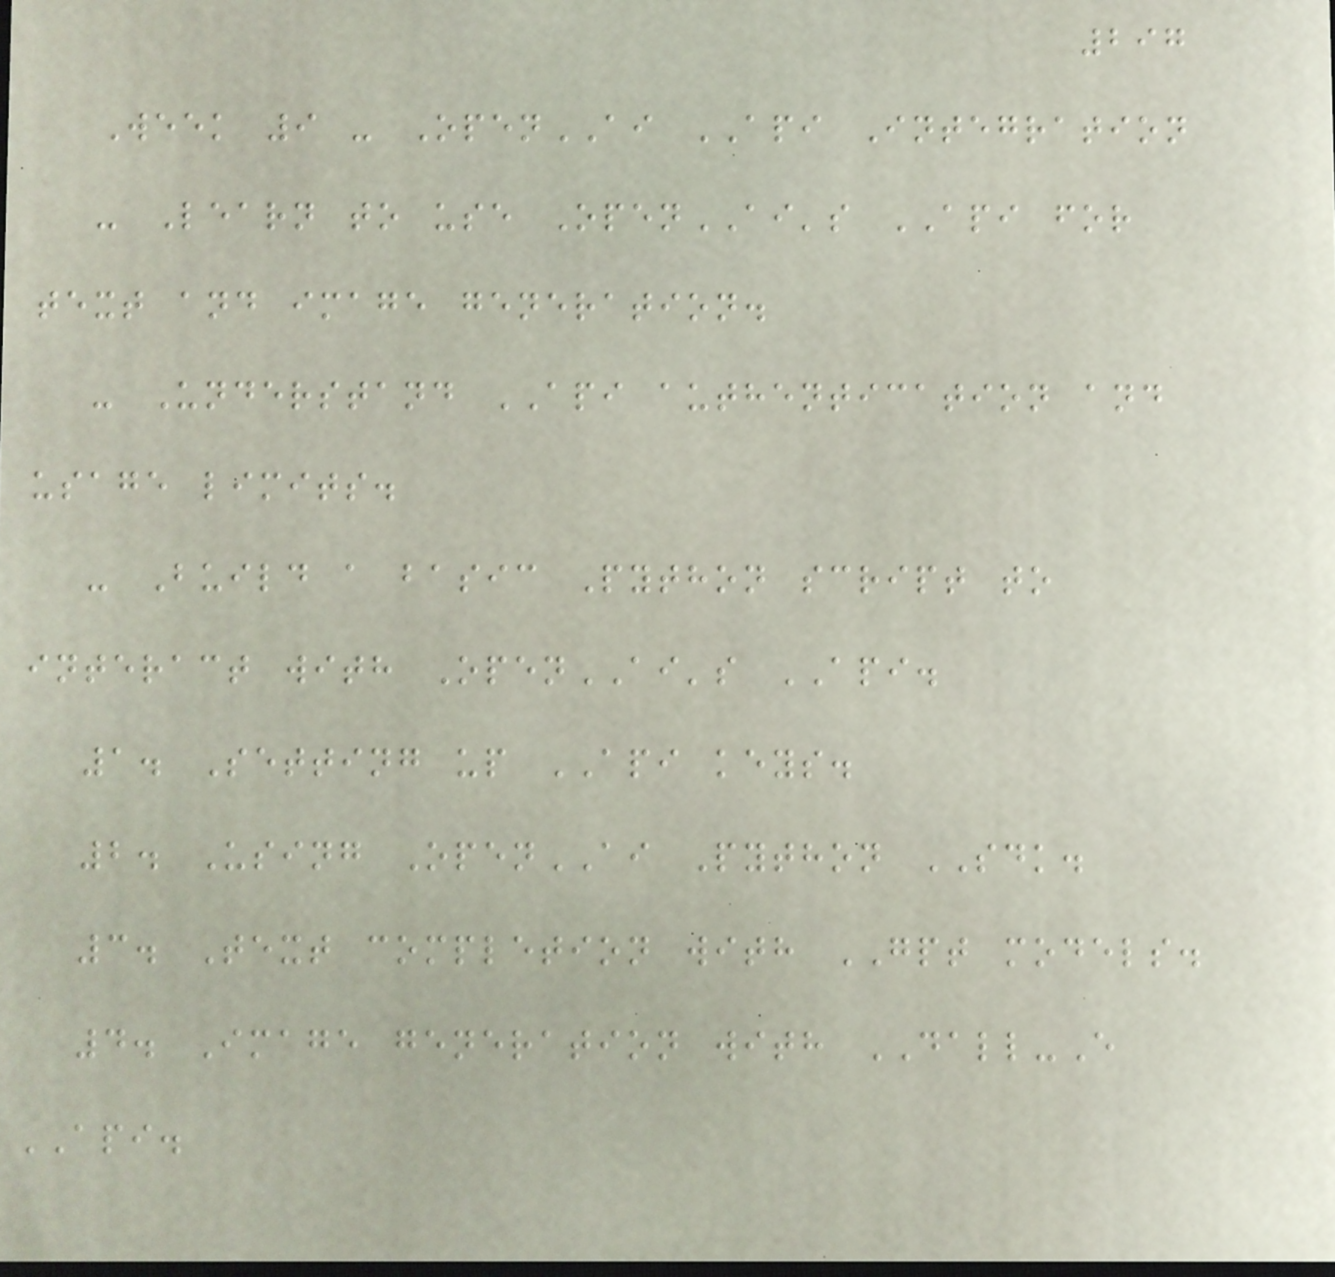297
Week 9 - OpenAI API Integration
- Learn to use OpenAI's API for
text and image generation.
- Understand API authentication and
usage limits.
- Build a basic Python script to
interact with OpenAI's API.
1. Setting up API keys.
2. Using OpenAI Python SDK.
3. Text completion with GPT models.
4. Image generation with DALL-E
API.
